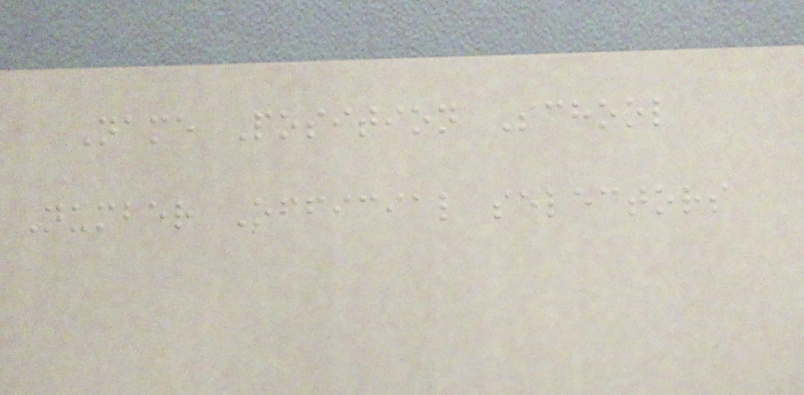Name Position School
Number Official selectors
